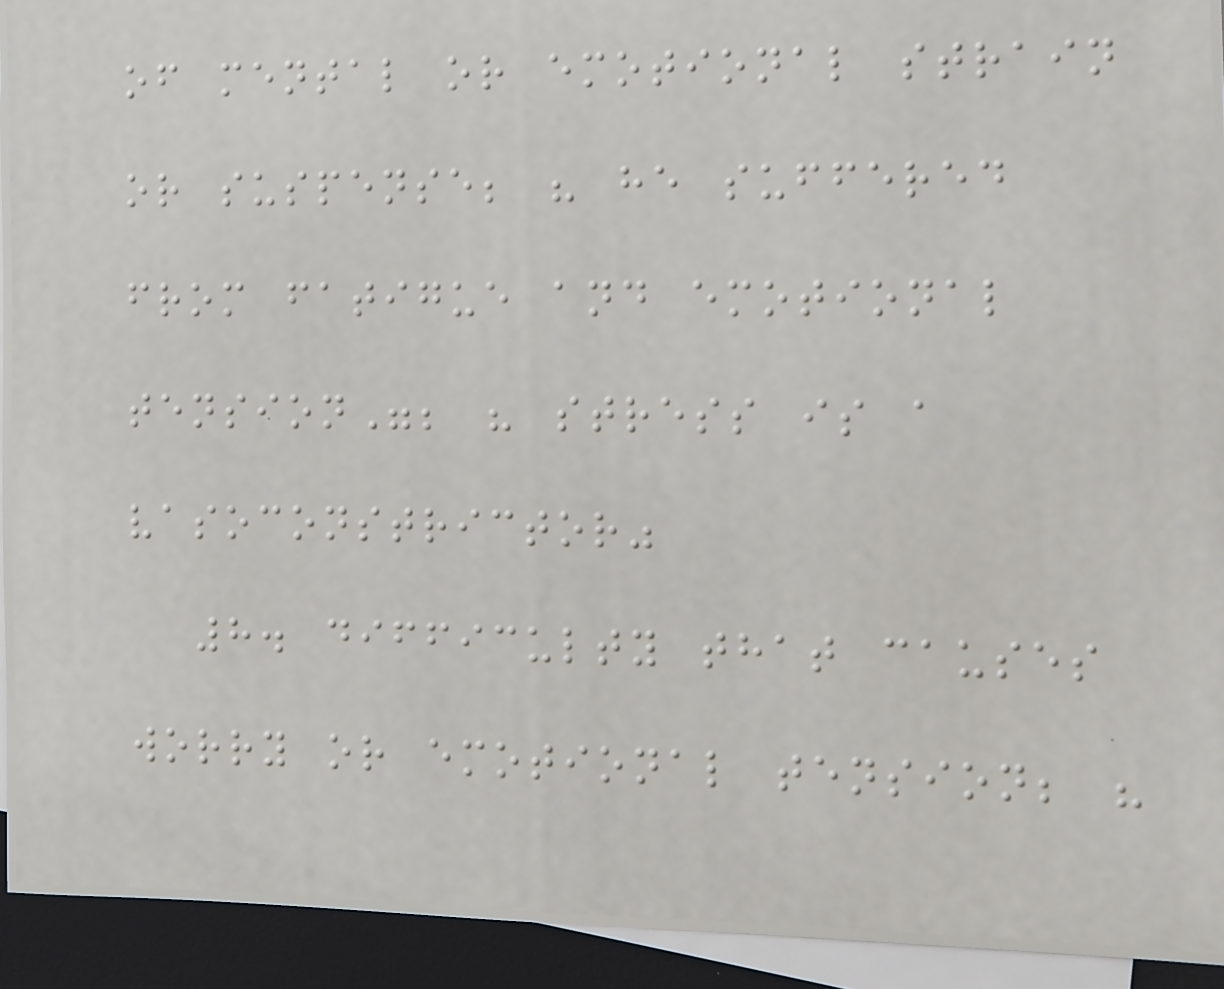of mental or emotional strain
or suspense; " he suffered
from fatigue and emotional
tension"; " stress is a
vasoconstrictor"
8. difficulty that causes
worry or emotional tension; "
